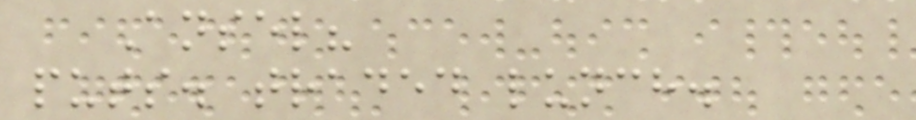Ansel?
puts. traded lunch.
